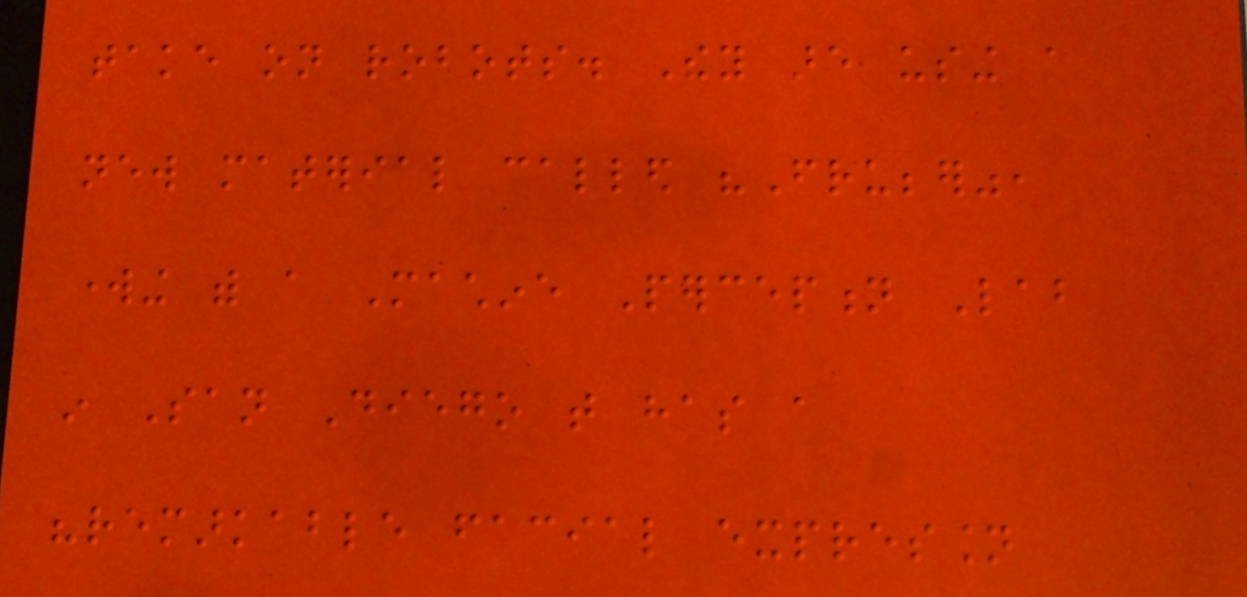take on robots. They are using a
new material called "Frubber",
working with a Machine Perception Lab
in San Diego that has a
"remarkable facial expression
